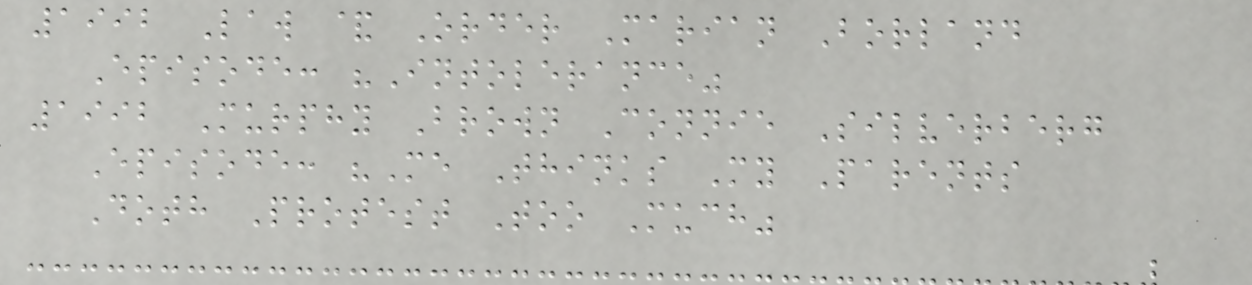1992 Law & Order Marian Borland
Episode: "Intolerance"
1992 Murphy Brown Connie Silverberg
Episode: "Me Thinks My Parents
Doth Protest Too Much"
